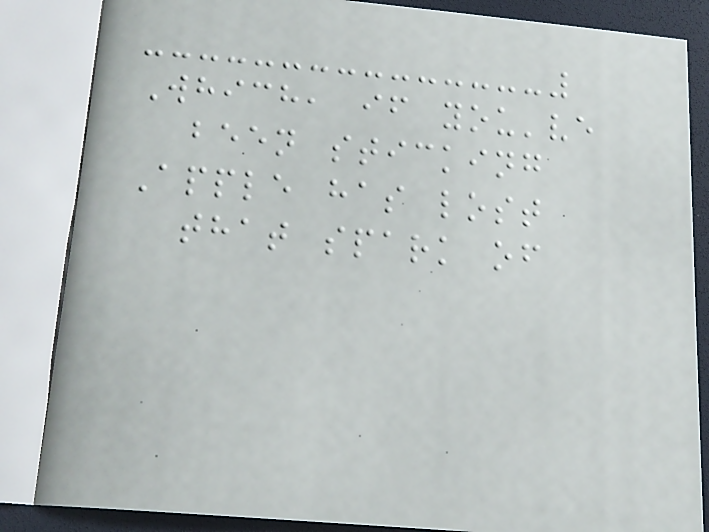Which, if you've
been sticking
Apple has lost
that spark of
